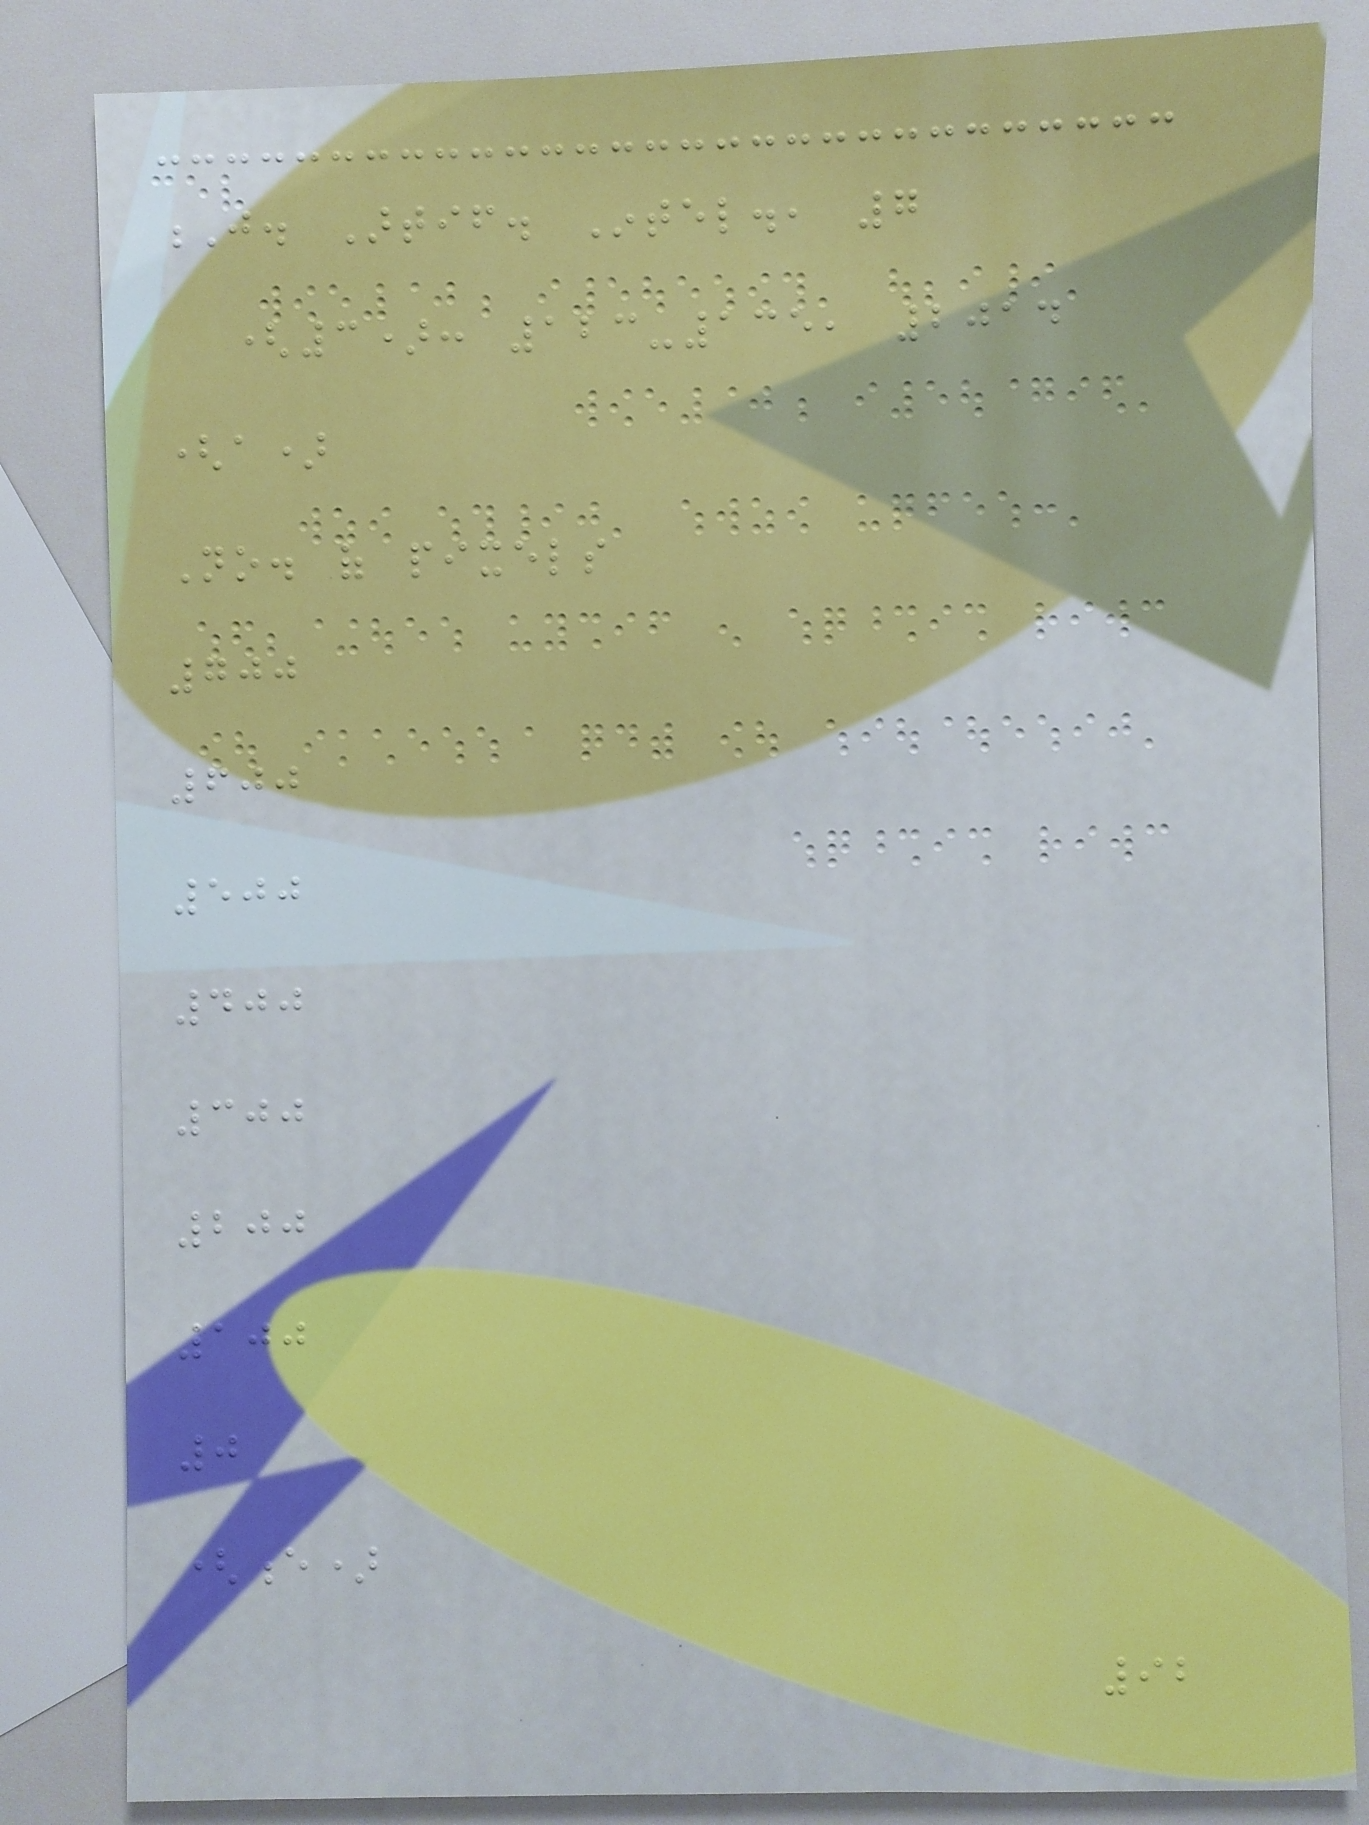J. Artif. Intel., 7
(3): 123-135, 2014
(a)
No. of pixels
700
600
500
400
300
200
100
0
(e)
92
